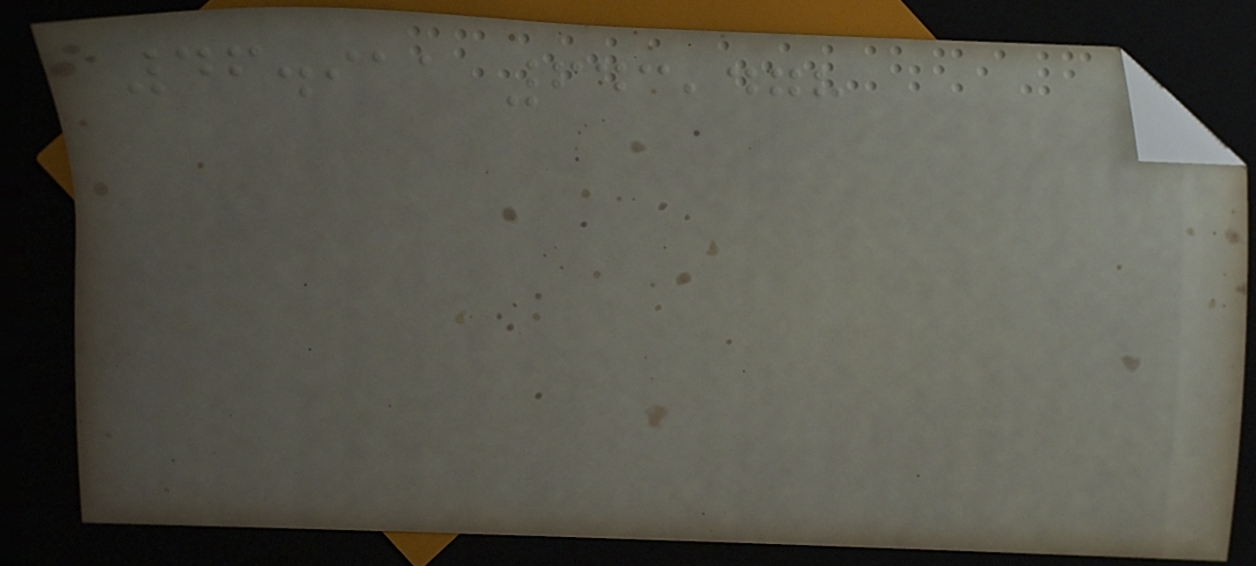46.911 643,478
